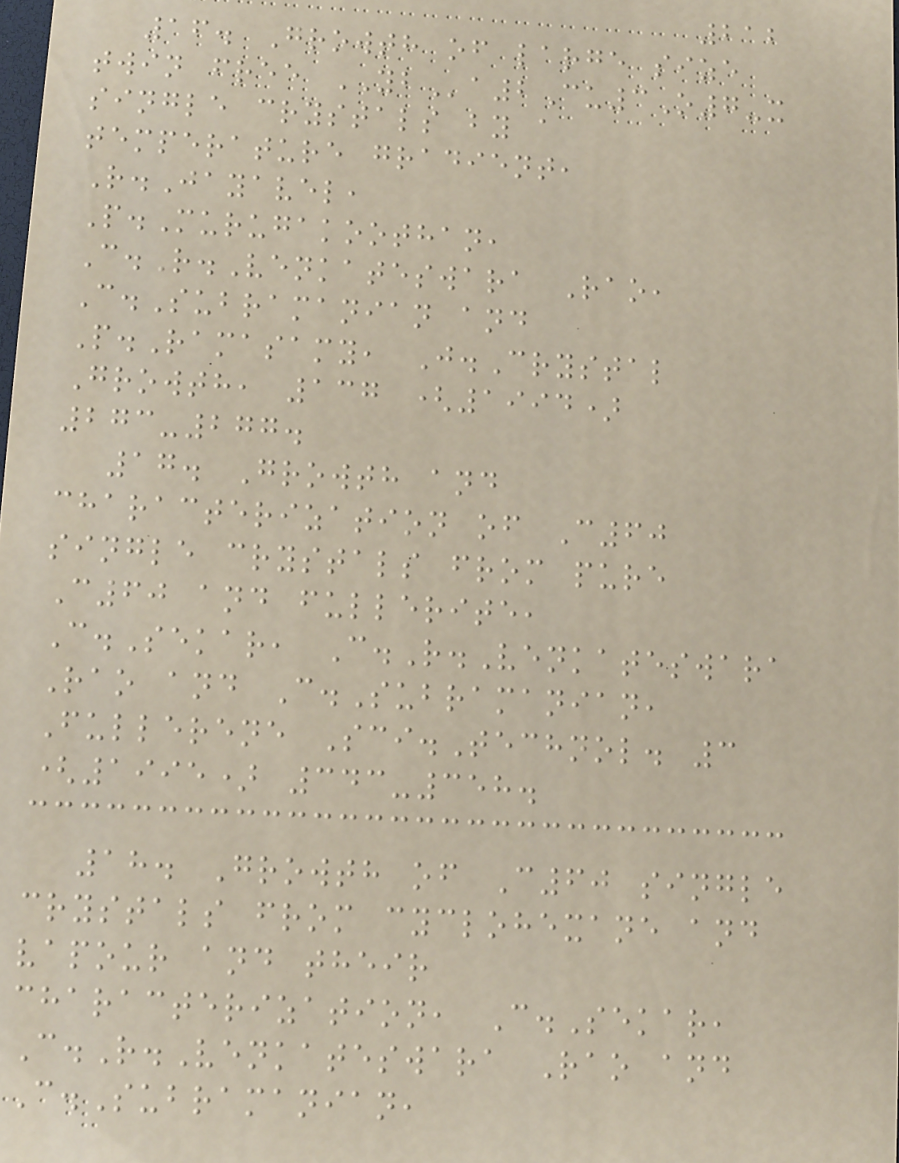212
16. Growth of large size
twin free YBa2Cu3O7-x
single crystals by a
temperature gradient,
R.Jayavel,
P.Murugakoothan,
C.R.Venkateswara Rao,
C.Subramanian and
P.Ramasamy, J.Crystal
Growth, 137 (1994)
273-277.
17. Growth and
characterization of C60
single crystals from pure
C60 and fullerite,
C.Sekar, C.R.Venkateswara
Rao and C.Subramanian,
Fullerene Sci.Technol. 3
(1995) 343-358.
18. Growth of C60 single
crystals from cyclohexane and
vapour and their
characterization, C.Sekar,
C.R.Venkateswara Rao and
C.Subramanian,
